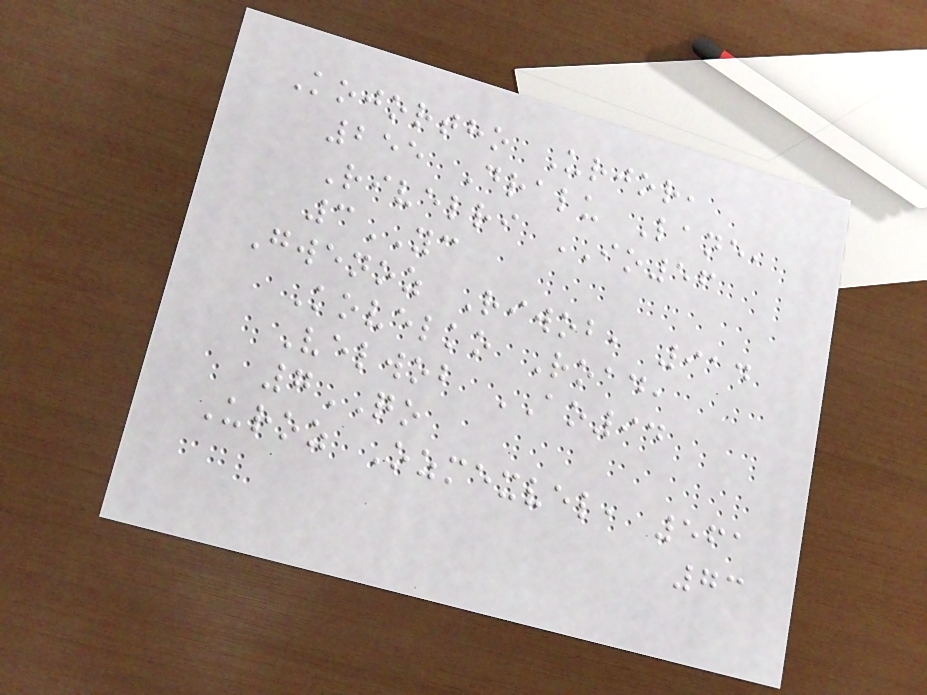Kojortho Urjor,
255 Dralu Lane,
Rivelri IO56
3YC
Gwenoz Riwob, 914
Kovelko Road,
Velwob AO94
7QO
Uroz Ozmexvel, 561
73
